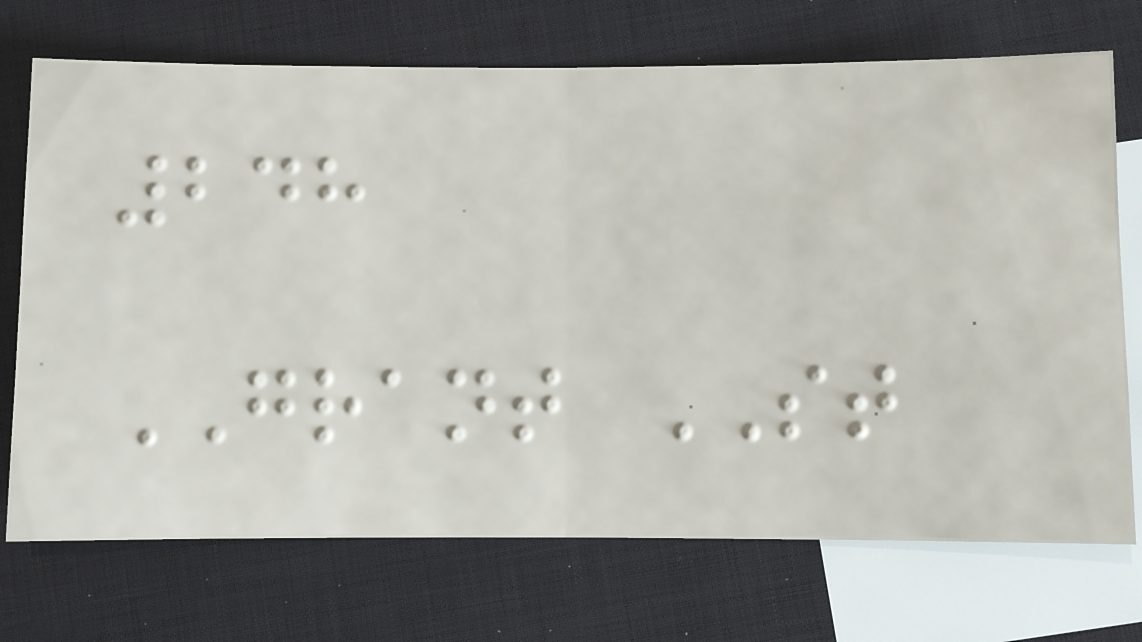248
GRANT ST
